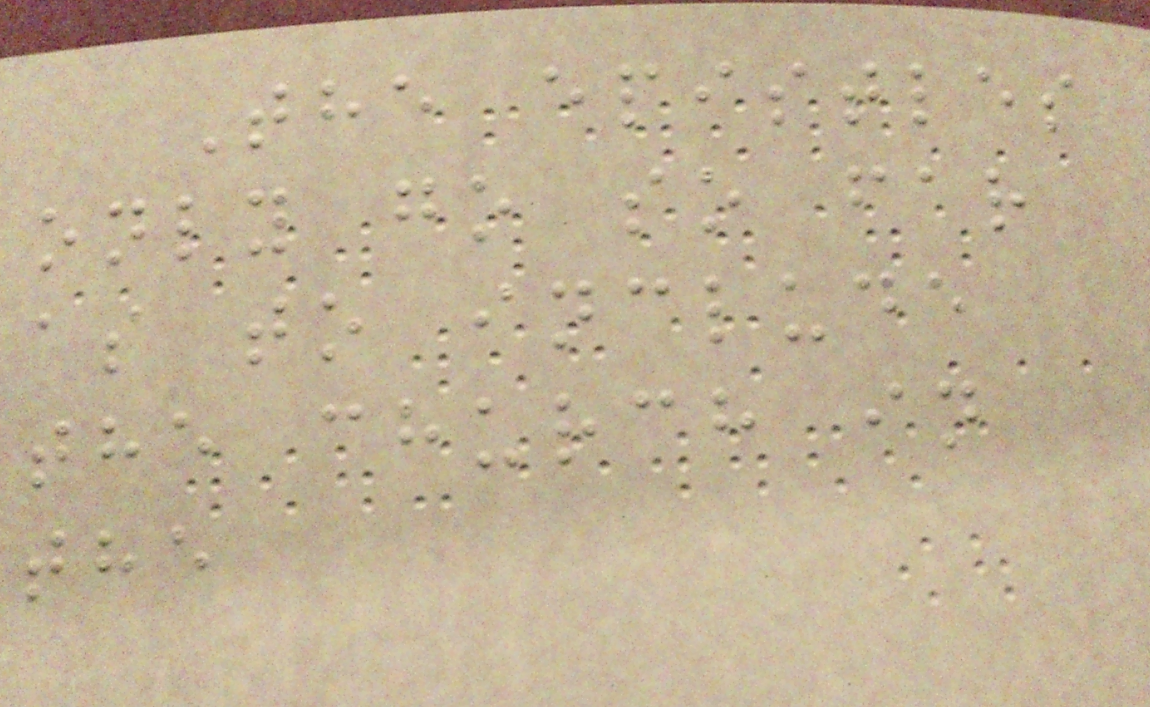The epistles
only go so far
as to include
the church in
the
